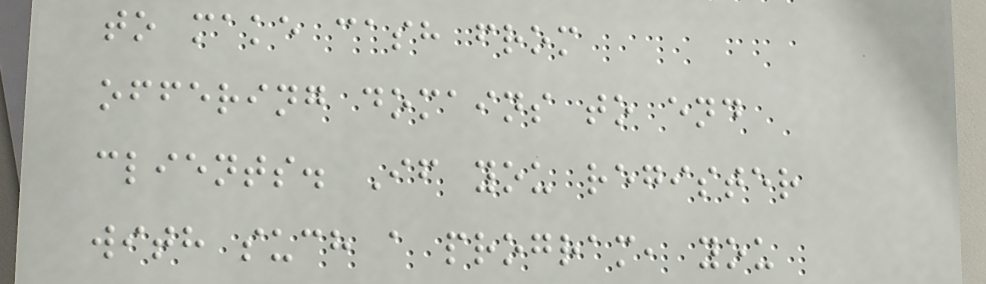to make cash from
offering domains to end
clients. If you register
with such a program, you
